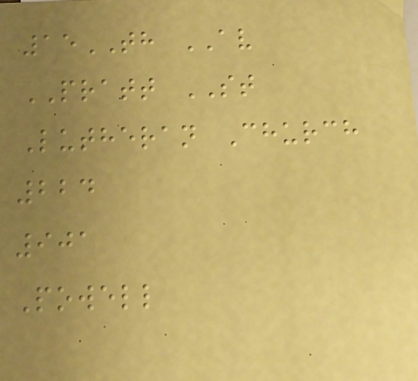15TH AV
PRATT ST
Lutheran Church
224
901
Powell
